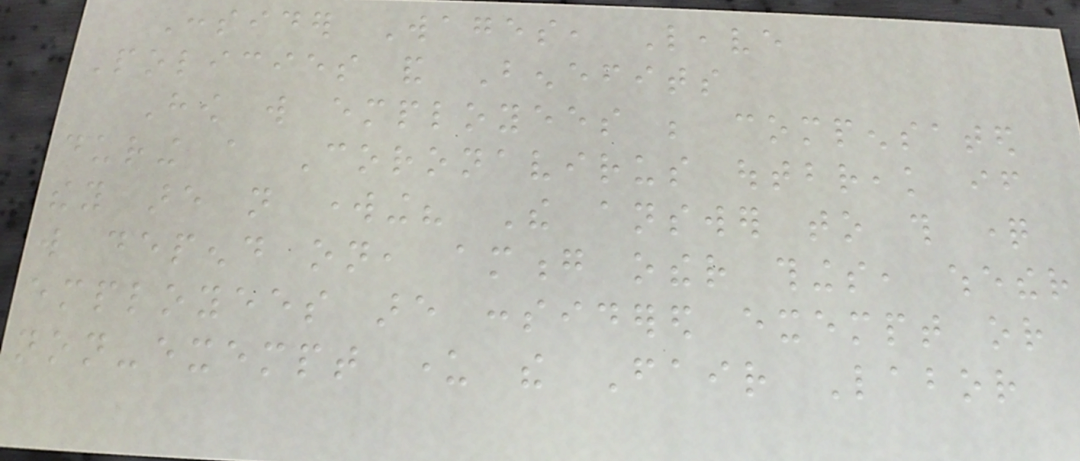Consider Wages, Leave
Policies and Benefits
How will employees be compensated
during a Coronavirus outbreak if
they are not working? The answer to this question
will depend on, among other things, whether
employees are considered exempt or
non-exempt under the Fair Labor
